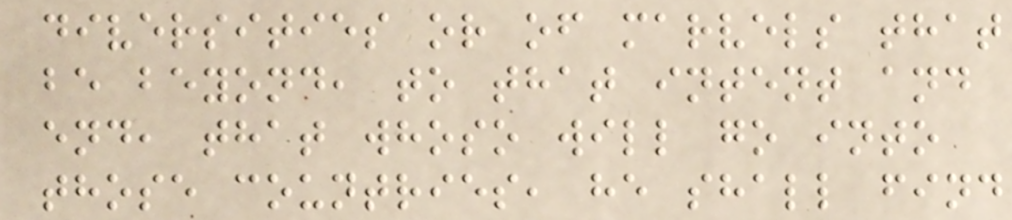diversities or of marvels that
be beyond, to that intent and
end, that whoso will go into
those countries, he shall find
